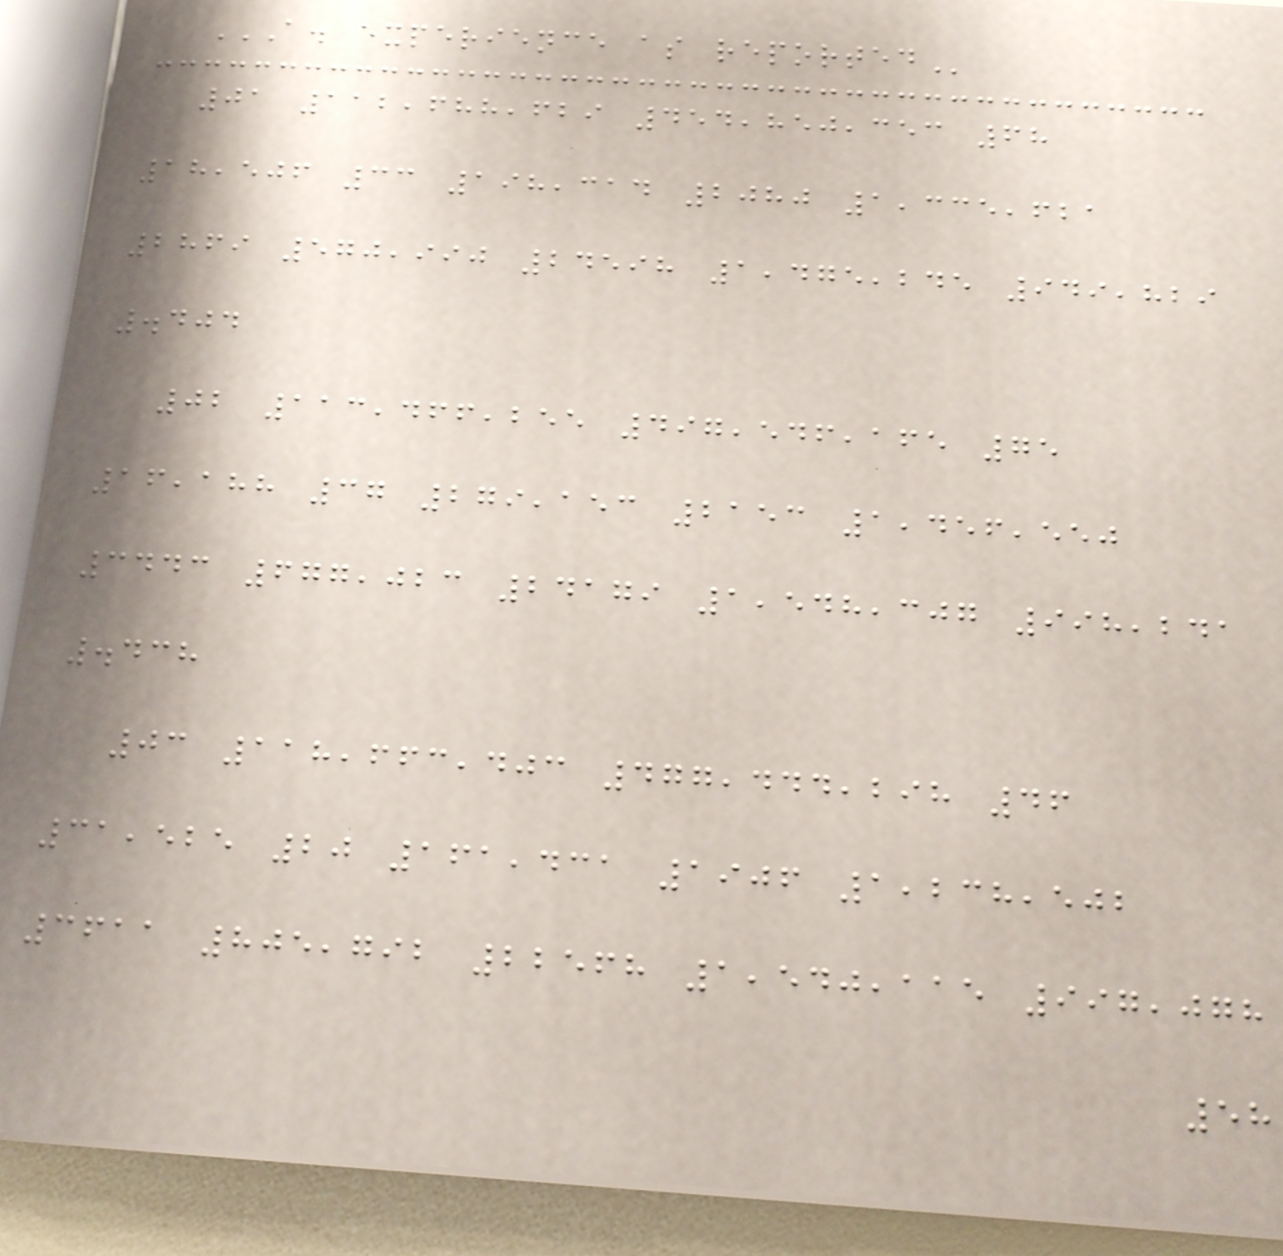A. EXPERIENCE AS REPORTED
01 112,688,629 454,850,353 68
18,506 33 198,314 2080 1,335,621
2869 570,990 24598 1,475,245 949,829
.404
02 113,466,255 497,546,165 75
16,188 37 279,153 2153 1,456,550
3443 677,023 24179 1,548,307 998,241
.438
03 118,663,403 477,444,298 46
31,525 20 161,431 1906 1,238,502
3611 805,792 22568 1,540,115 997,078
58
